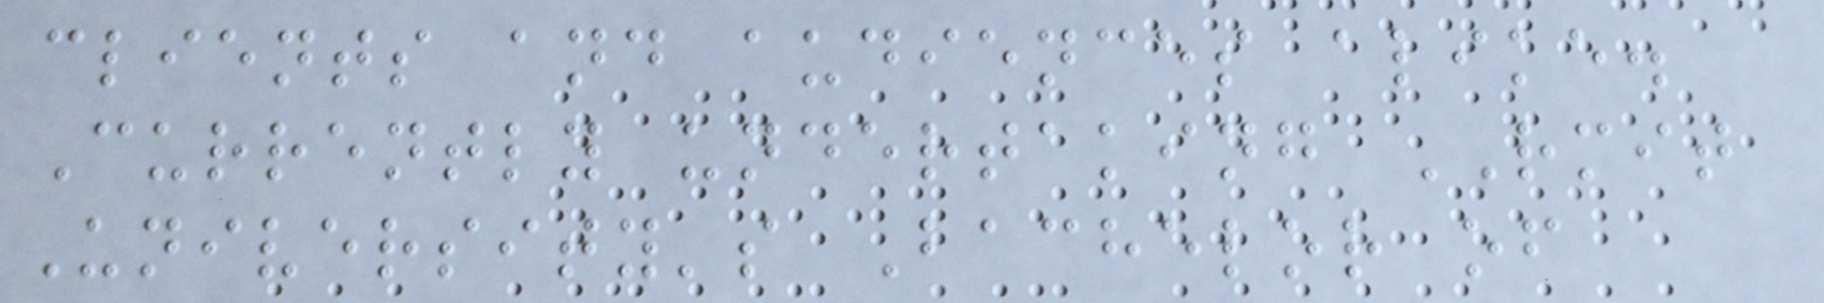clients and audiences alike.
Currently undertaking RMIT
University's Bachelor of
